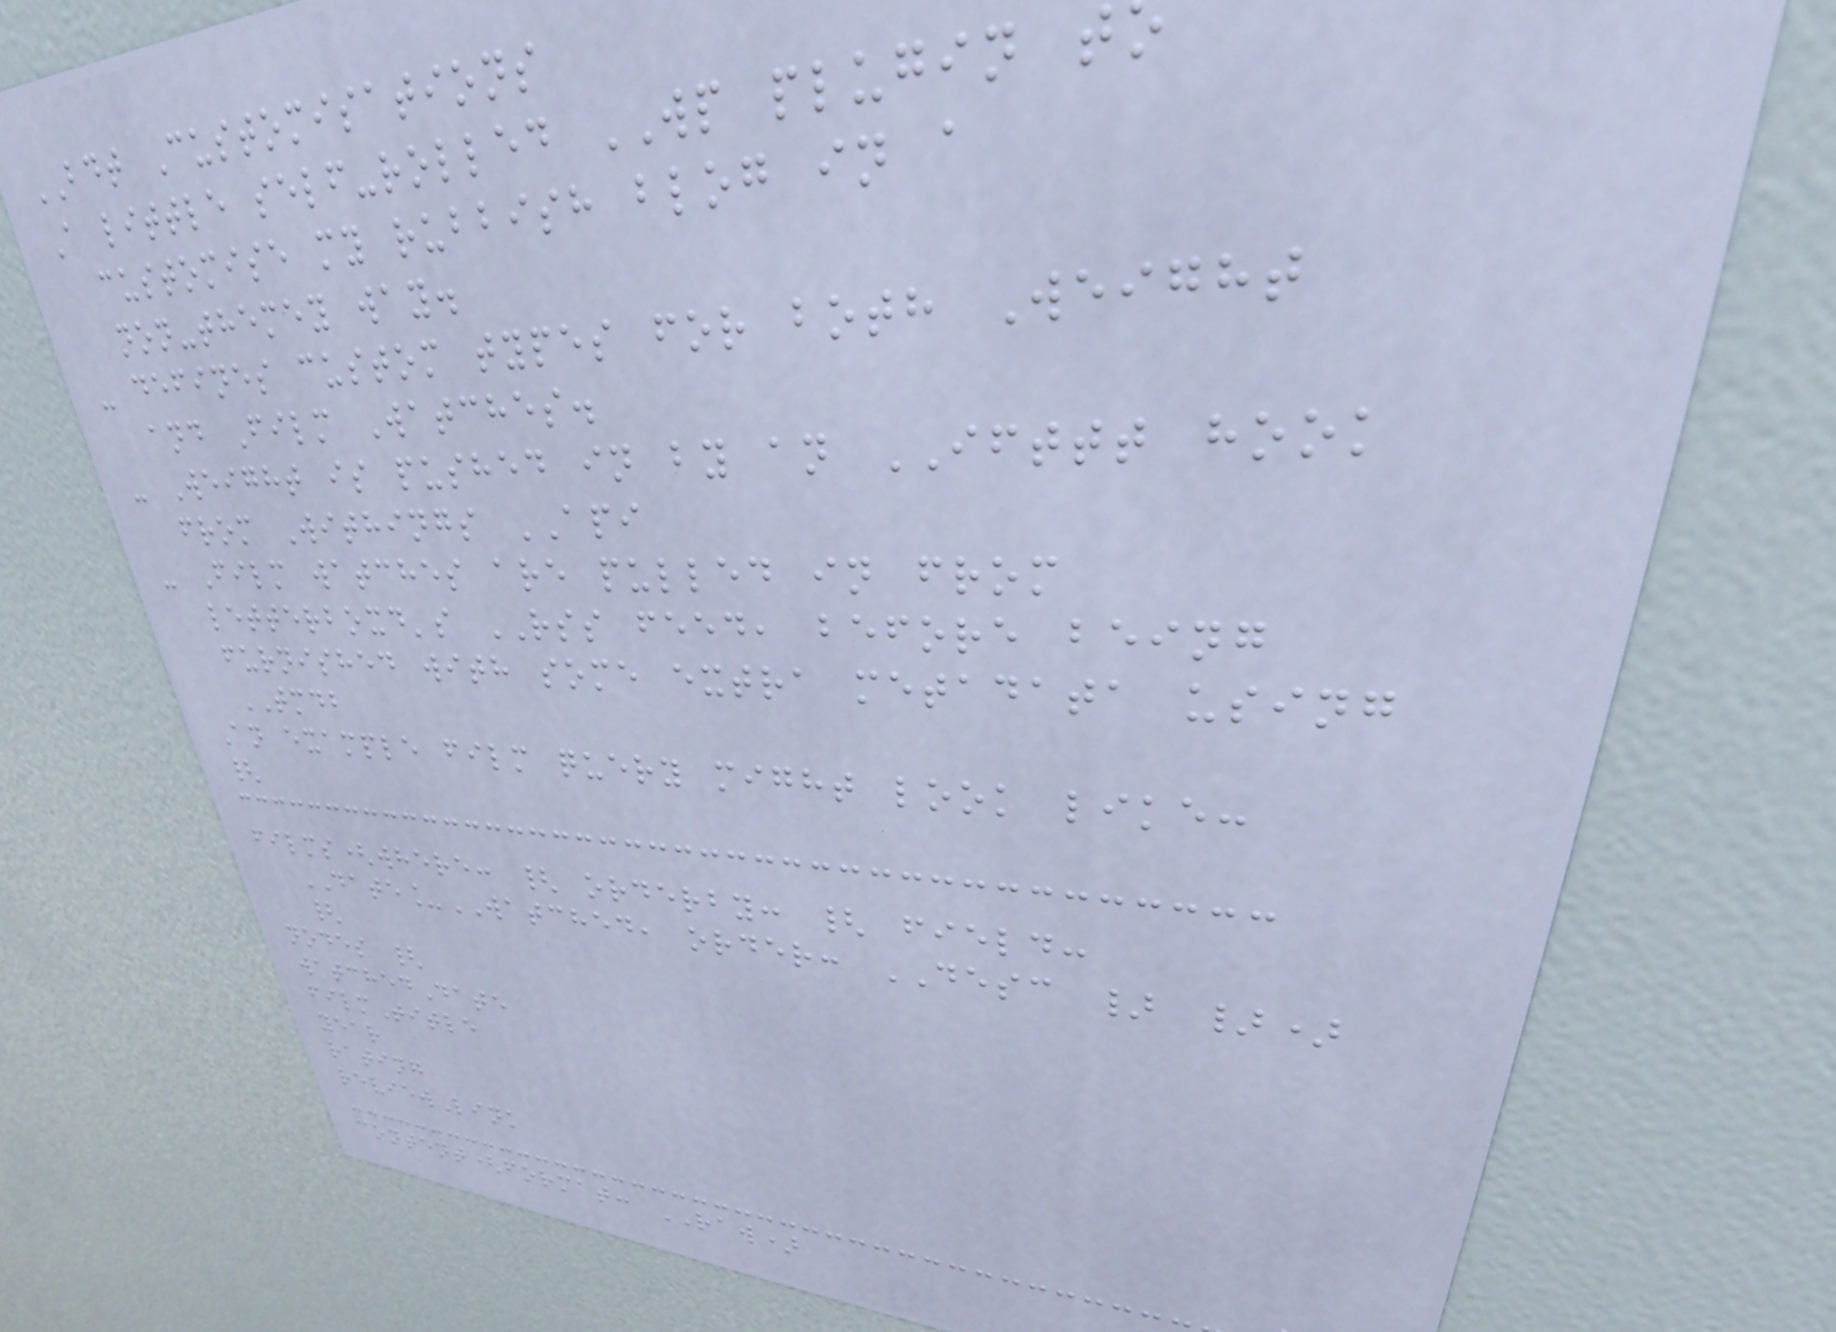BDT Customisations
A little self-rolled WP plugin to
customise my rubbish blog in a
non-themey way.
- defines custom types for both Weight
and Film Watches.
- Weight is pushed in by an IFTTT hook
from Withings API
- Film watches are pulled in from
letterboxd's RSS feed, before being
furnished with some extra metadata using
TMDB
An example film query might look like:
{
films(where: { orderby: { field:
DATE_WATCHED, order: DESC } })
{
nodes {
watchedDate
filmTitle
year
rating
reviewLink
content(format: RAW)
